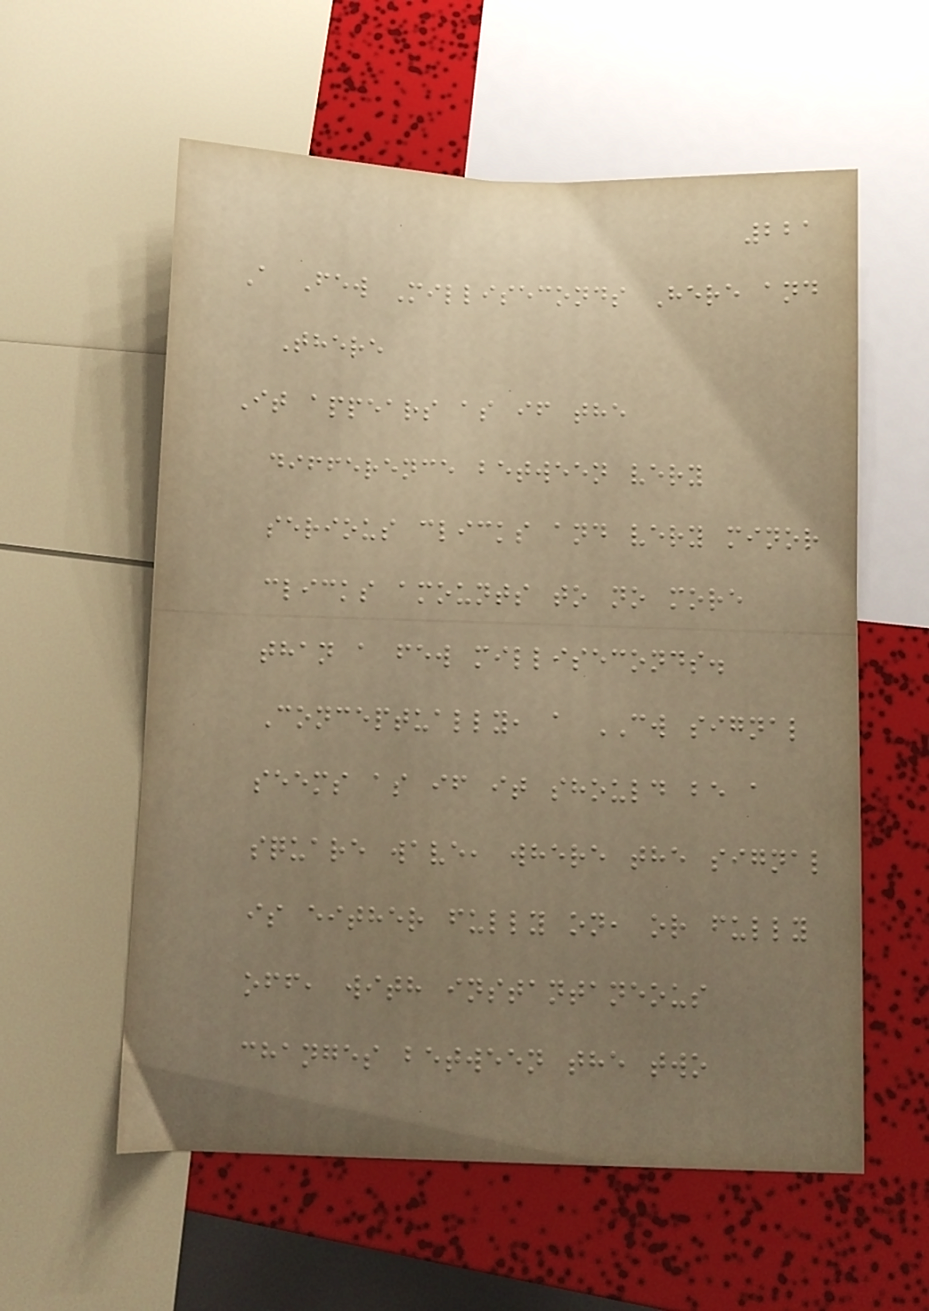221
A Few Milliseconds Here and
There
It appears as if the
difference between very
serious clicks and very minor
clicks amounts to no more
than a few milliseconds.
Conceptually, a CW signal
seems as if it should be a
square wave, where the signal
is either fully on, or fully
off, with instantaneous
changes between the two
